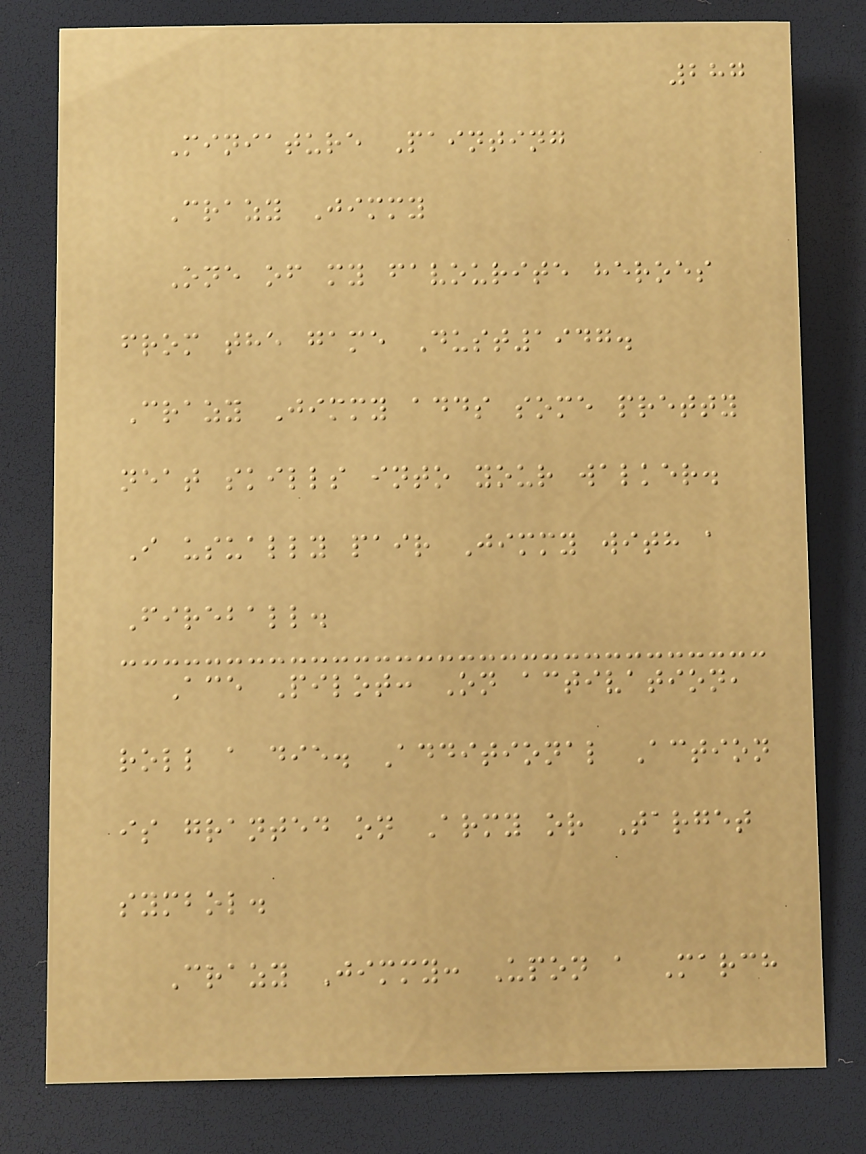287
Miniature Painting
Crazy Jimmy
One of my favourite heroes
from the game Dust1947.
Crazy Jimmy adds some pretty
neat skills into your walker.
I usually pair Jimmy with a
Fireball.
Ace Pilot: On activation,
roll a die. Additional Action
is granted on Army or Target
symbol.
Crazy Jimmy: Upon a March
